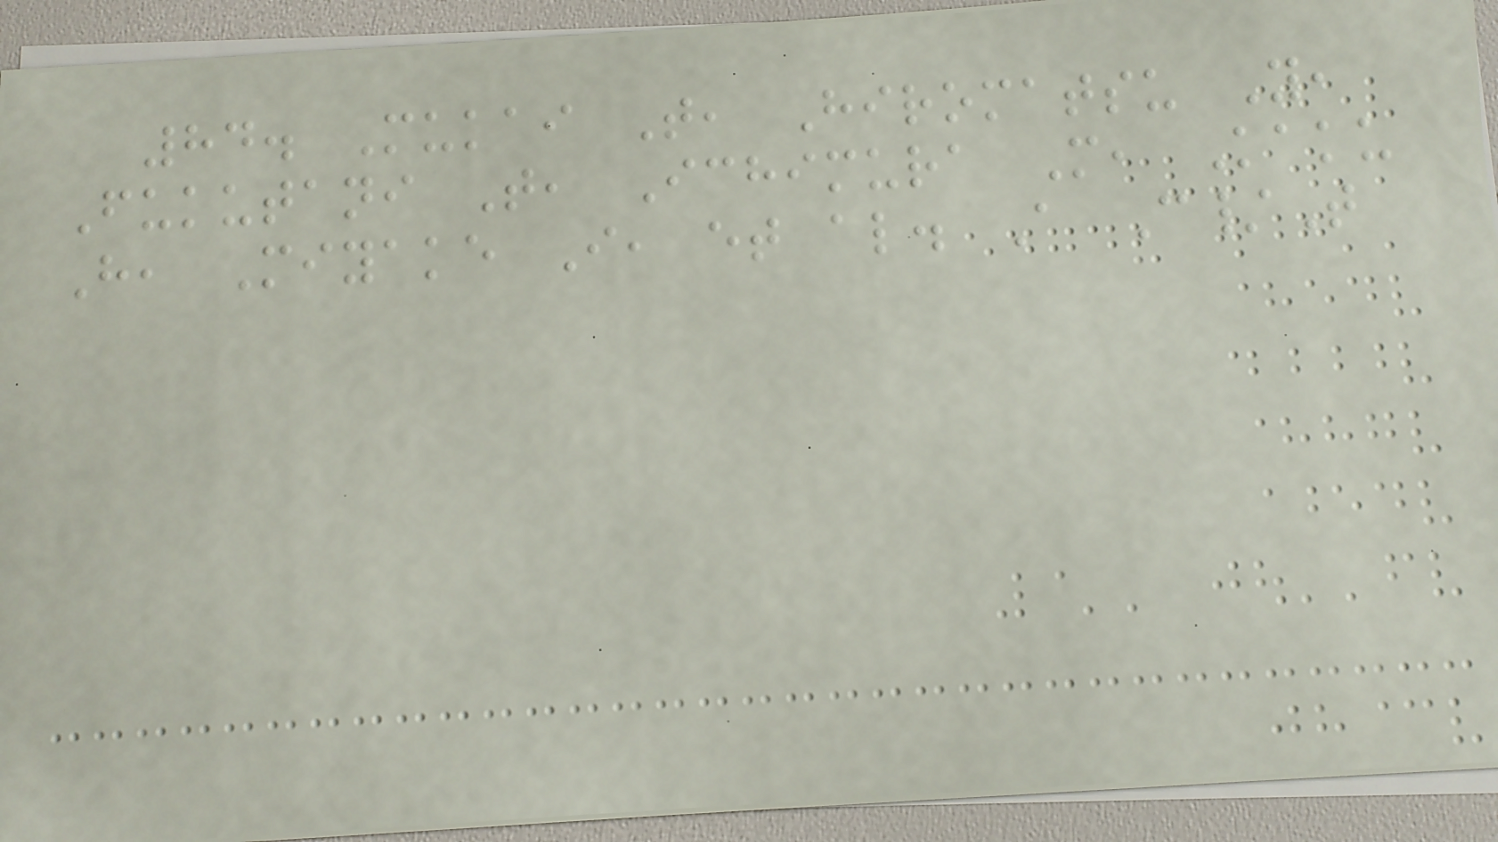84. Mukai T, Hiromatsu Y,
Fukutani T, Ichimura M, Kaku
H, Miyake I, et al. A C/T
